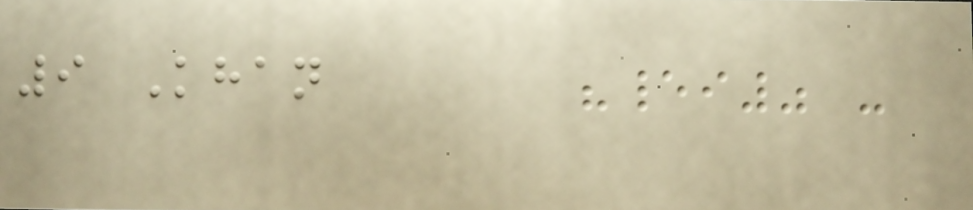9 Khan
